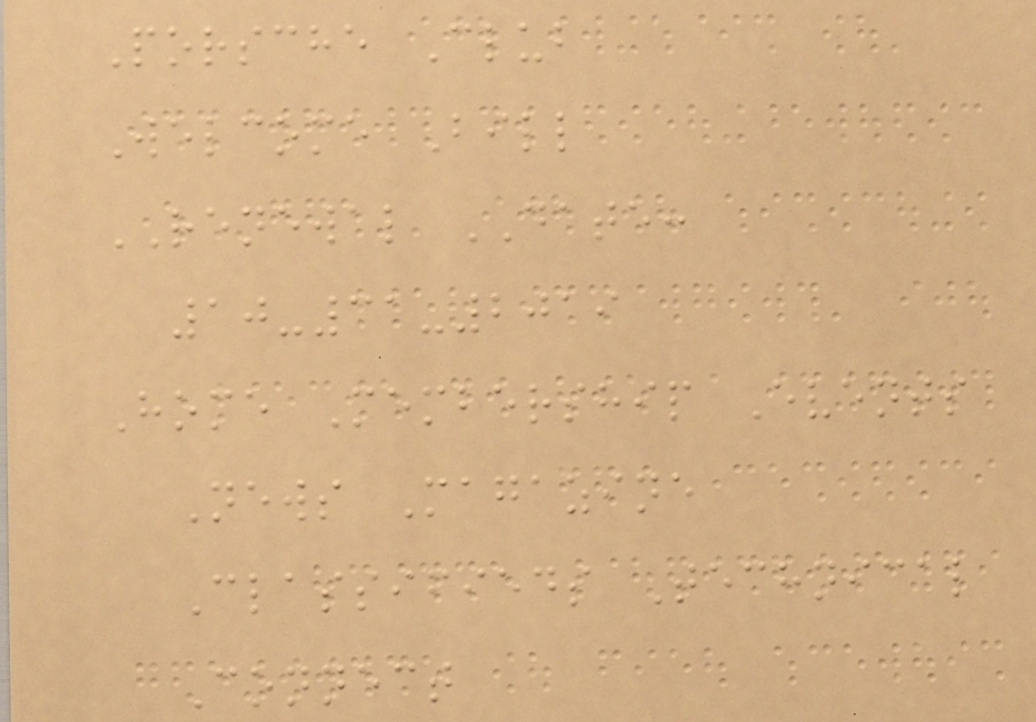Porsche Club
Welcome Bill
RENEWAL DATE:
10-31-2019
Home Membership Events
News Magazine
Classifieds Technical
Connect
